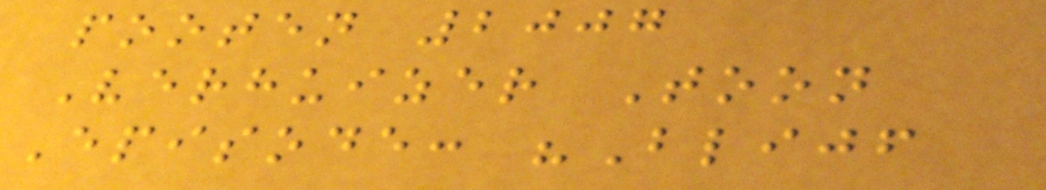pooten 2007
Verhuizer Toon
Episode: "Blijf
